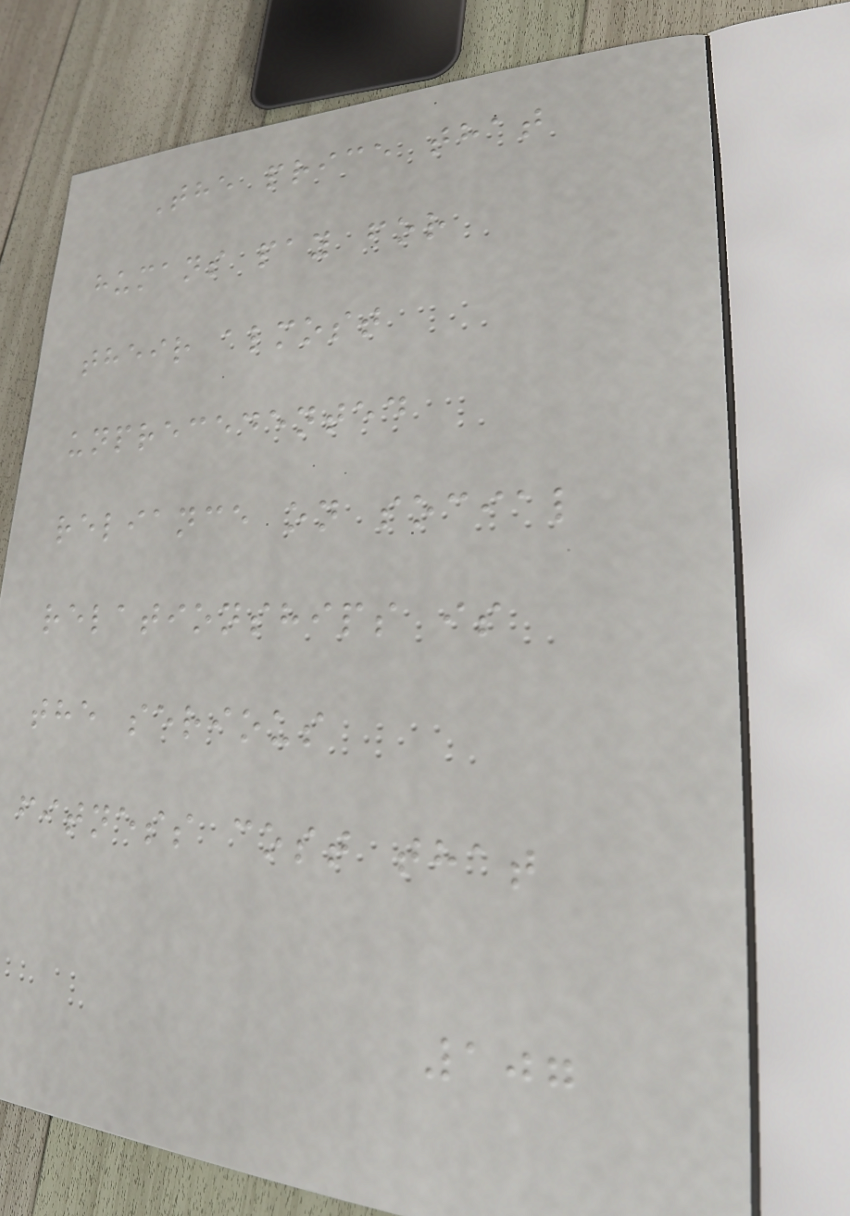The price that
humans pay for
their almost
unprecedented
reliance on social
relationships is
the serious
fitness cost that
107
